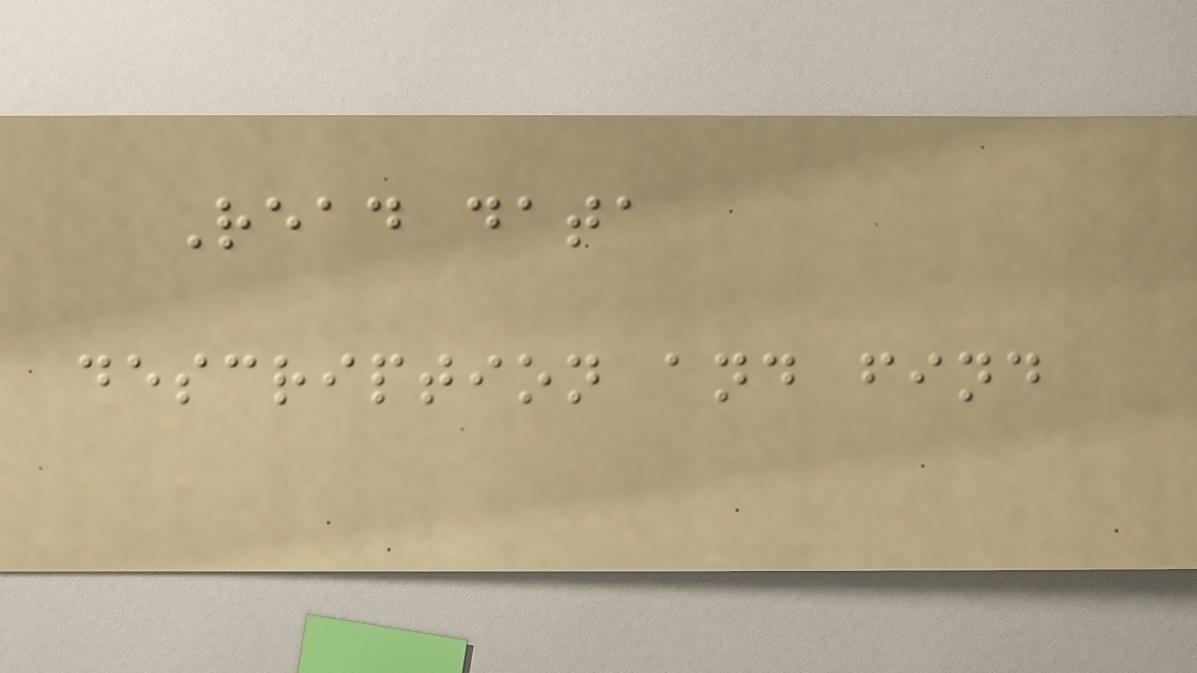Read data
description and find
